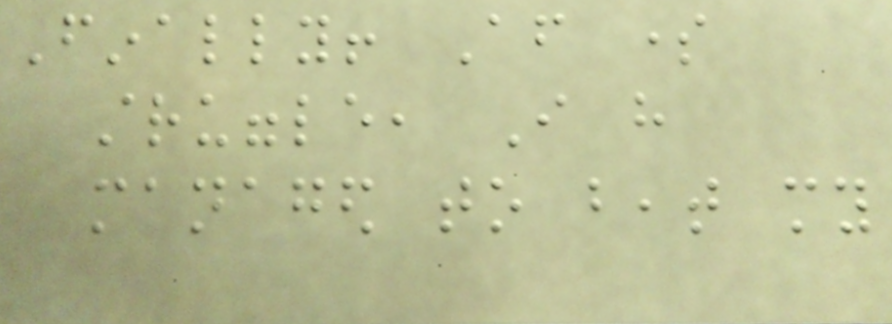Finally! After some
struggle, I have
managed to beat my
